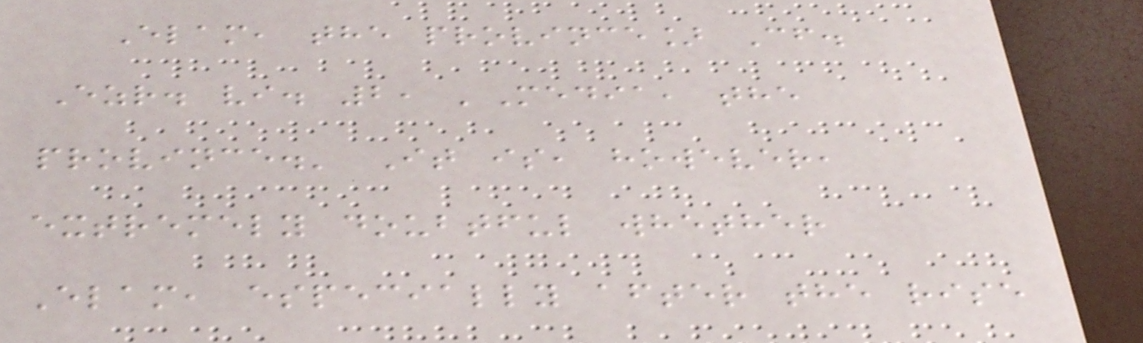Elam, the province] Cf.
Ezr. vi. 2, 'Media, the
province.' It is, however,
extremely doubtful whether
Elam, especially after the rise
